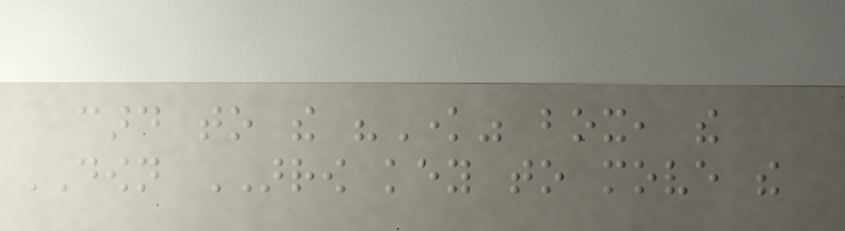card to the "Know" box, the
DOWN ARROW key to move the
